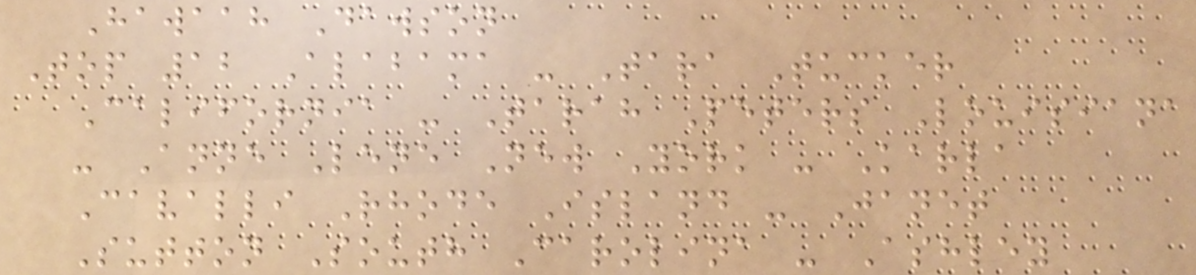Hawaah Dawson
Top 12 Alabama - Tara Tucker
California - Tarah Peters Louisiana
- Anne Lene New York - Karla
Cavalli Rhode Island - Janet
Sutton South Carolina - Ashley
